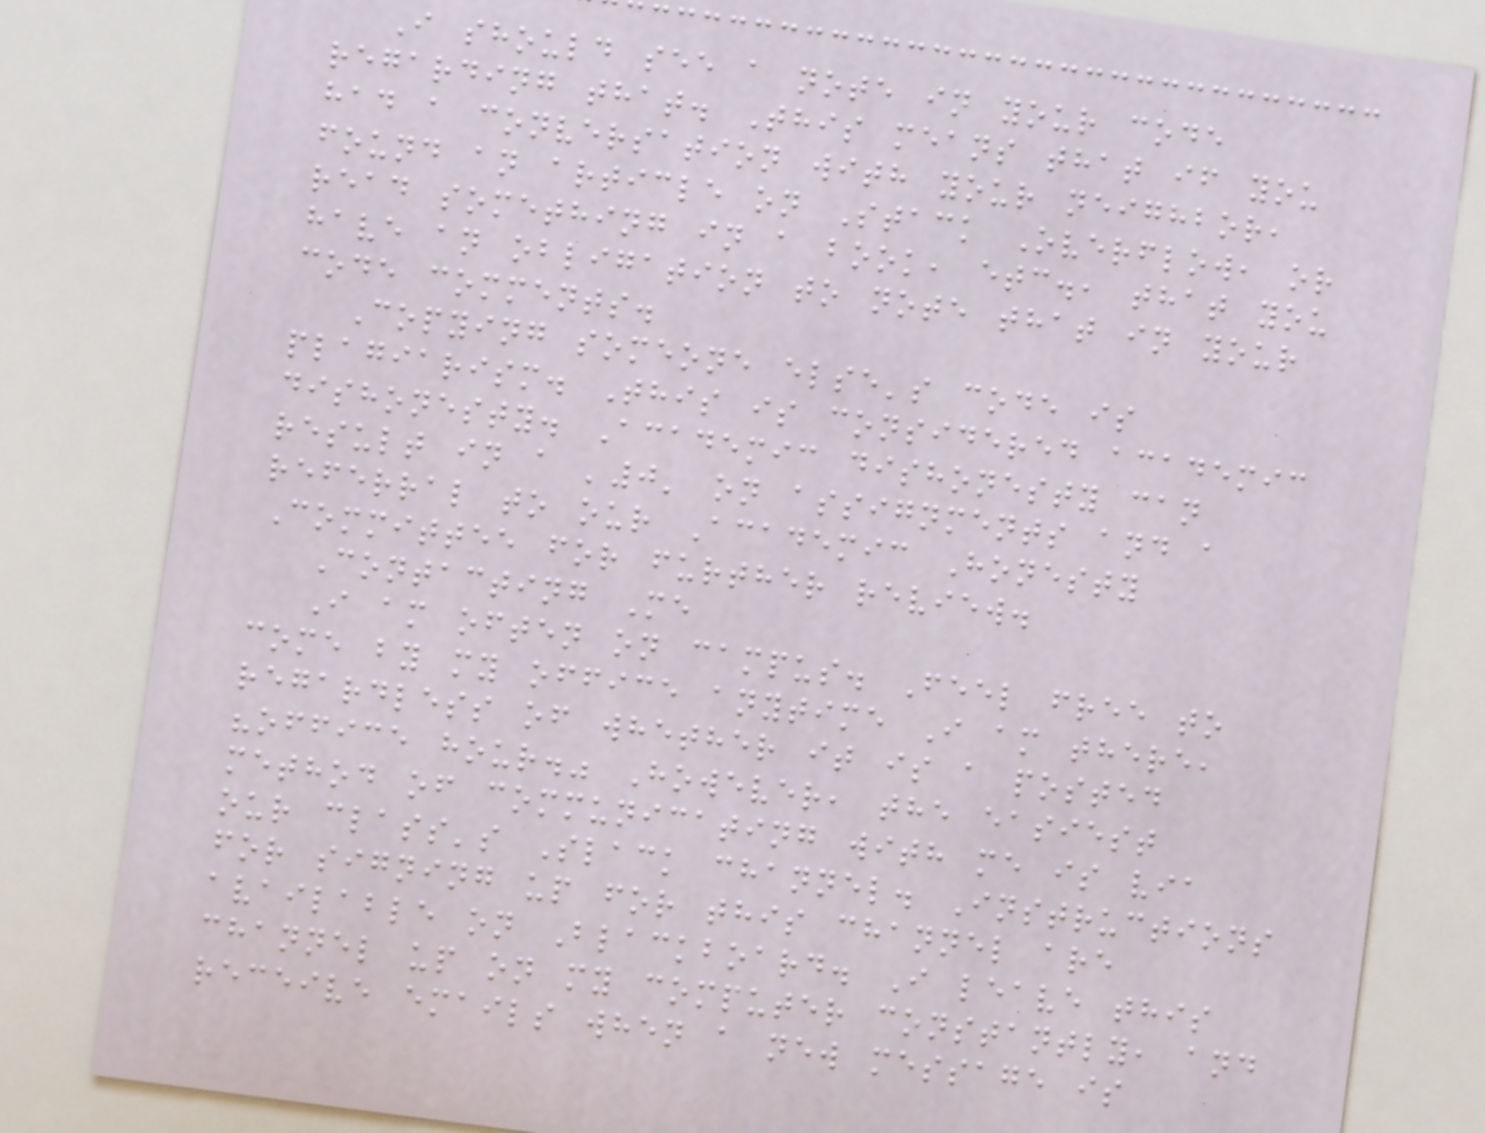I should see a note in your code
regarding that. This means that if you
had a conversation with your neighbor,
found an article on Stack Overflow, or
read something in a book, etc., that you
have an obligation to note that in your
code comments.
Copying someone else's code is
plagiarism. This is considered academic
dishonesty. Academic dishonesty can
result in a '0' on assignments and a
referral to our Academic Honesty
Committee for further review.
Contacting Me
I am often on campus. Feel free to
come by my office anytime I am there,
regardless of whether it is a posted
"office hour." However, the easiest
method of communicating with me is via
our class's Slack channel. Instructions
for signing up for this channel are
available on Blackboard. I leave this
channel up on my computer constantly, and
receive emails when a new message is
